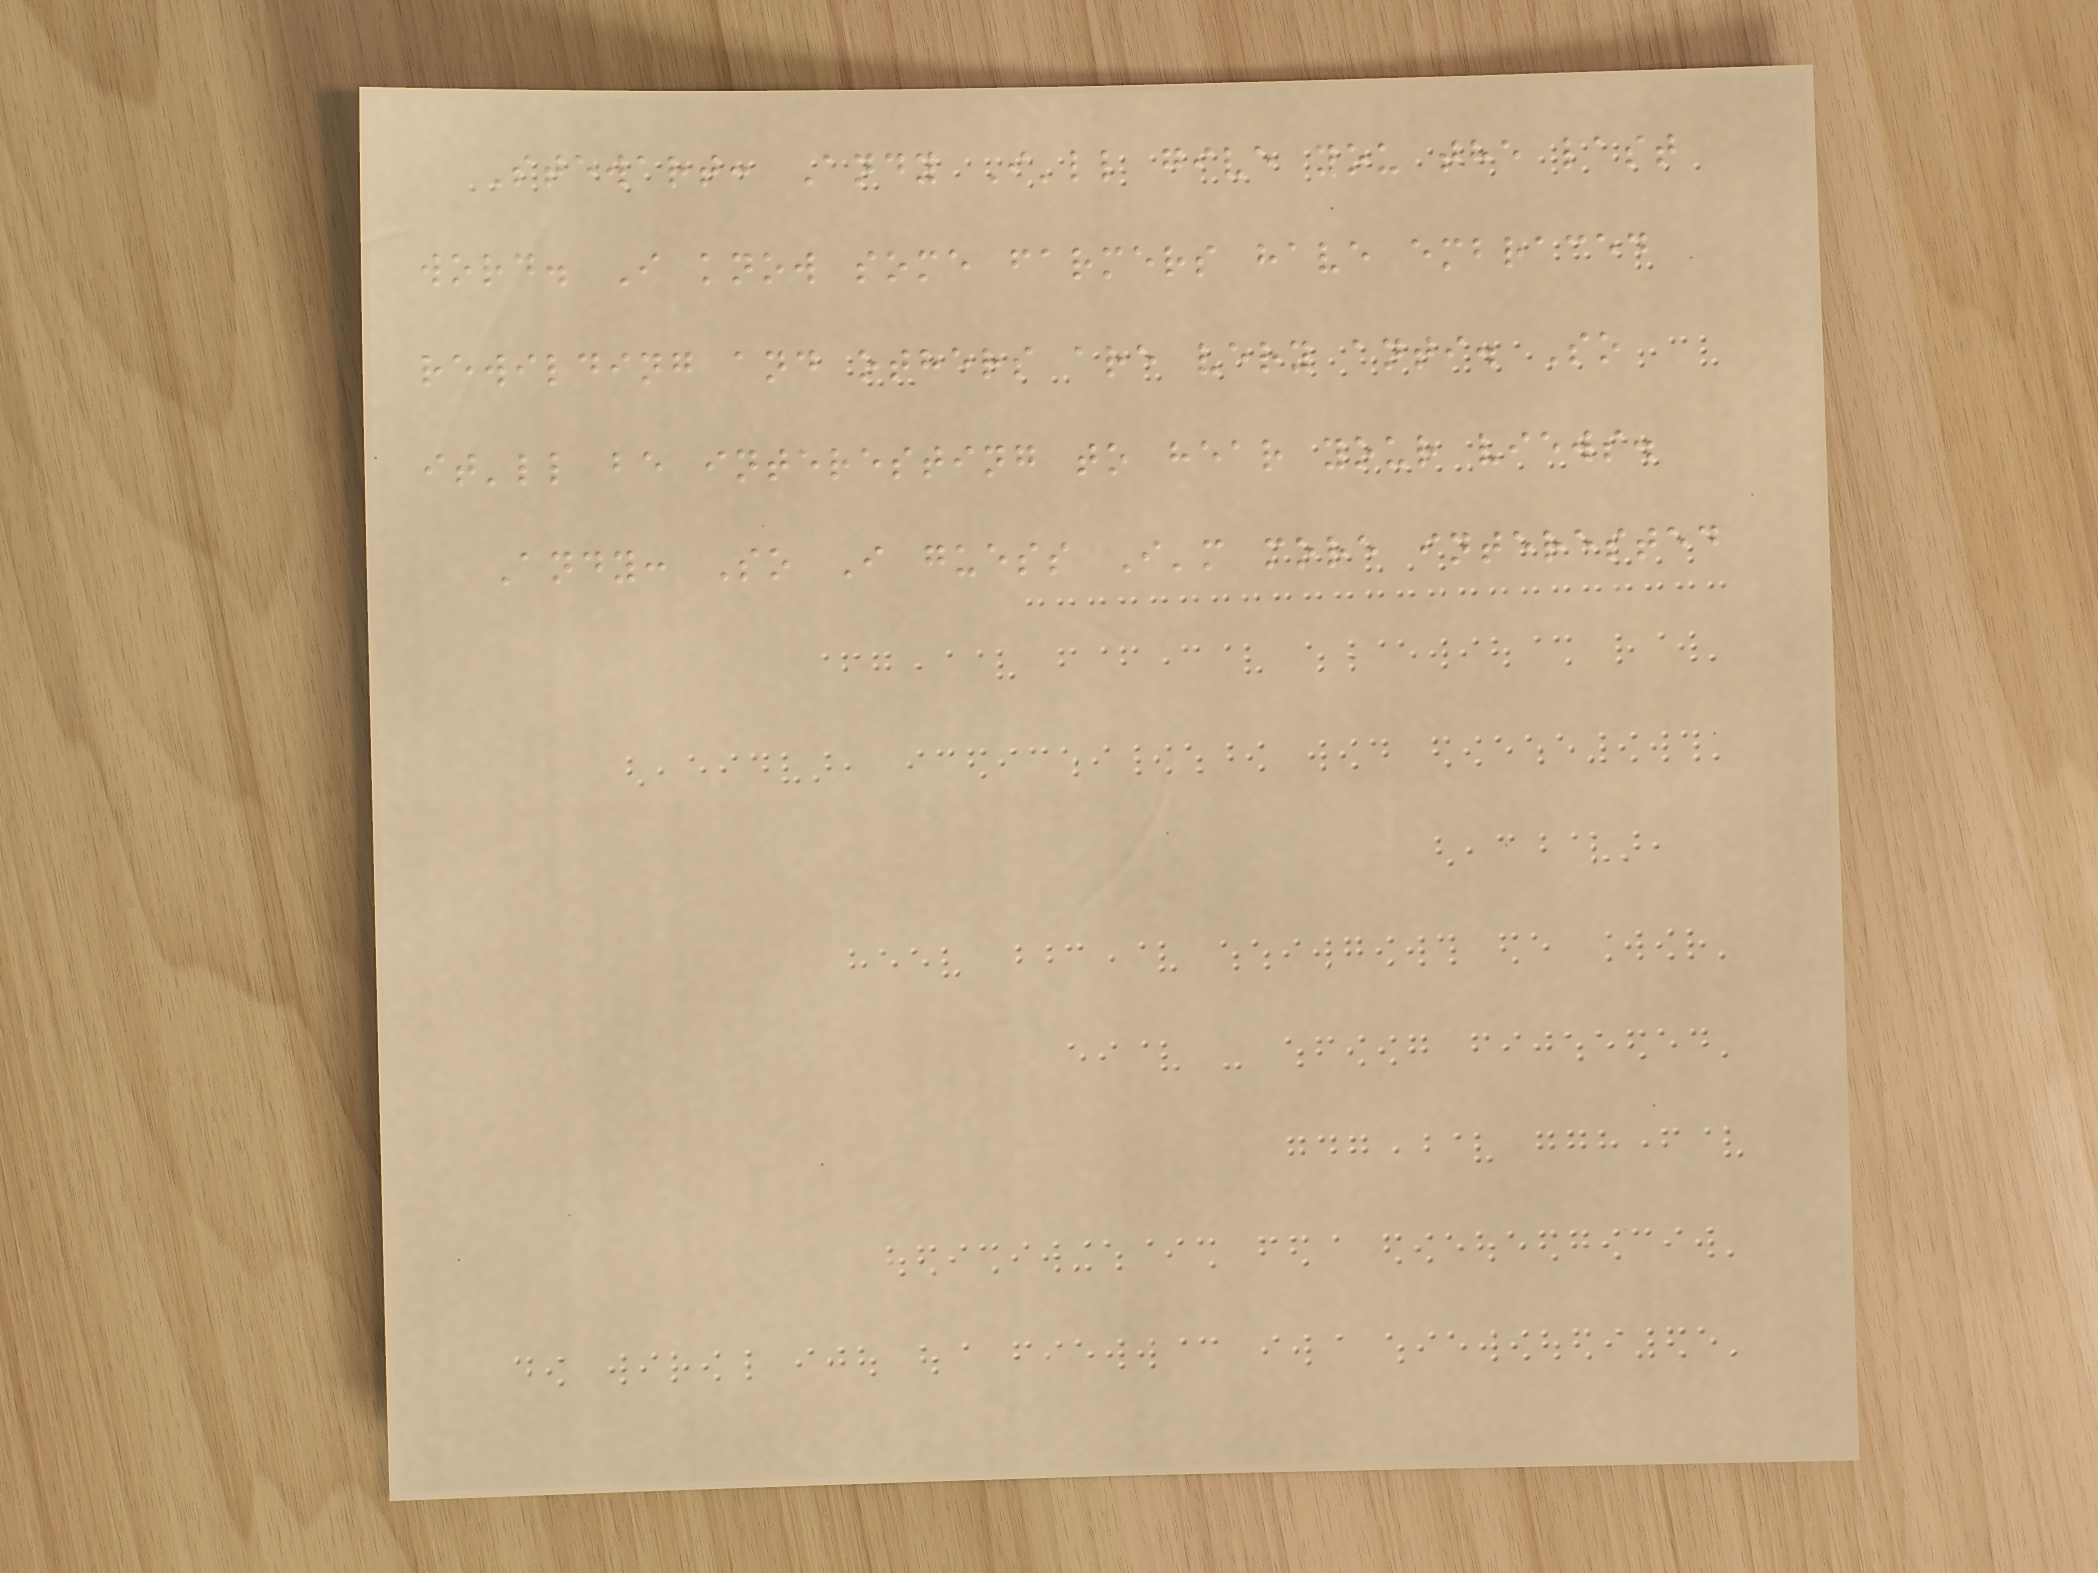Stewart: Andy I'll give you the last
word. I know some farmers have embraced
rewilding and others are very anti. So
it'll be interesting to hear your views.
Andy: So I guess I'm more interested
